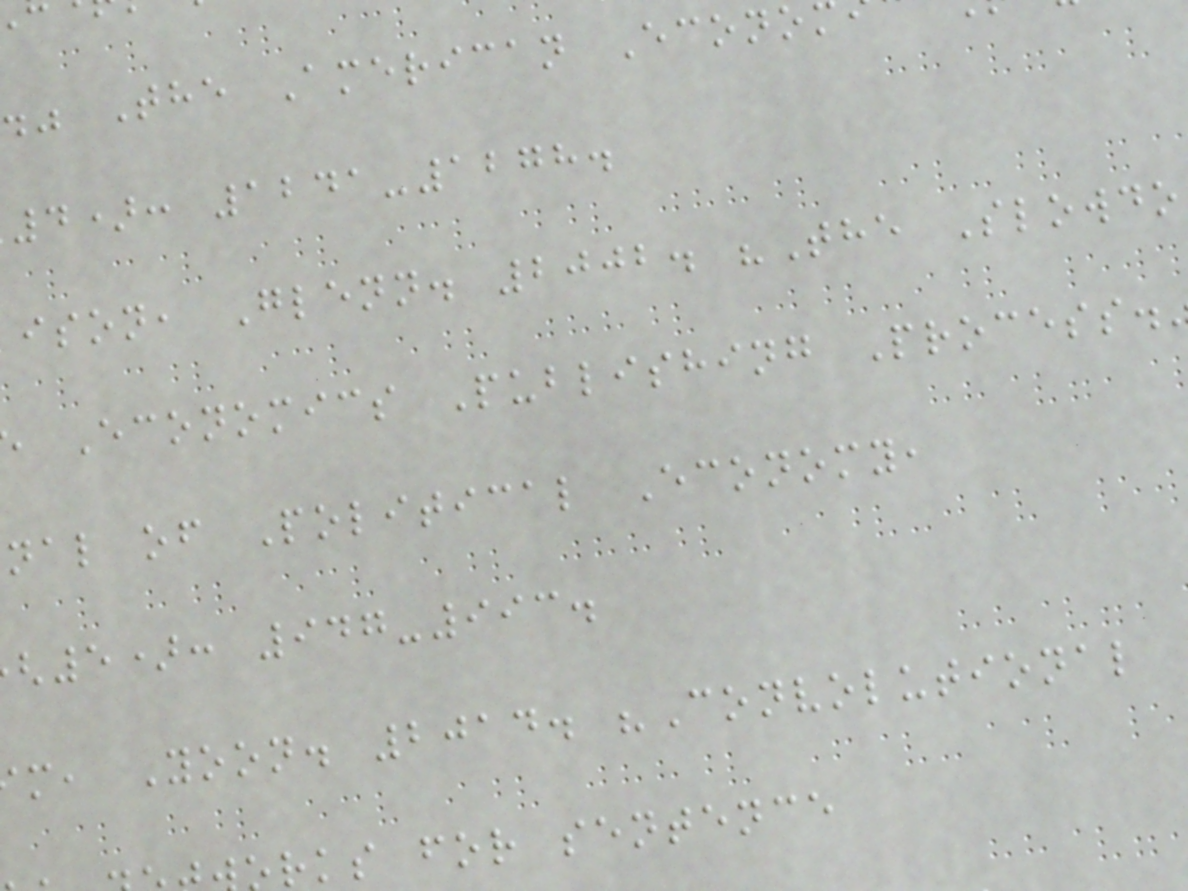The American Econo
4): 1241-1278.
ison, Glenn. 2002. "The Slowdo
Economics Publishing Process.
nal of Political Economy,
5): 947-993.
m, Yoon. 2014. "Convolutional
rks for sentence
